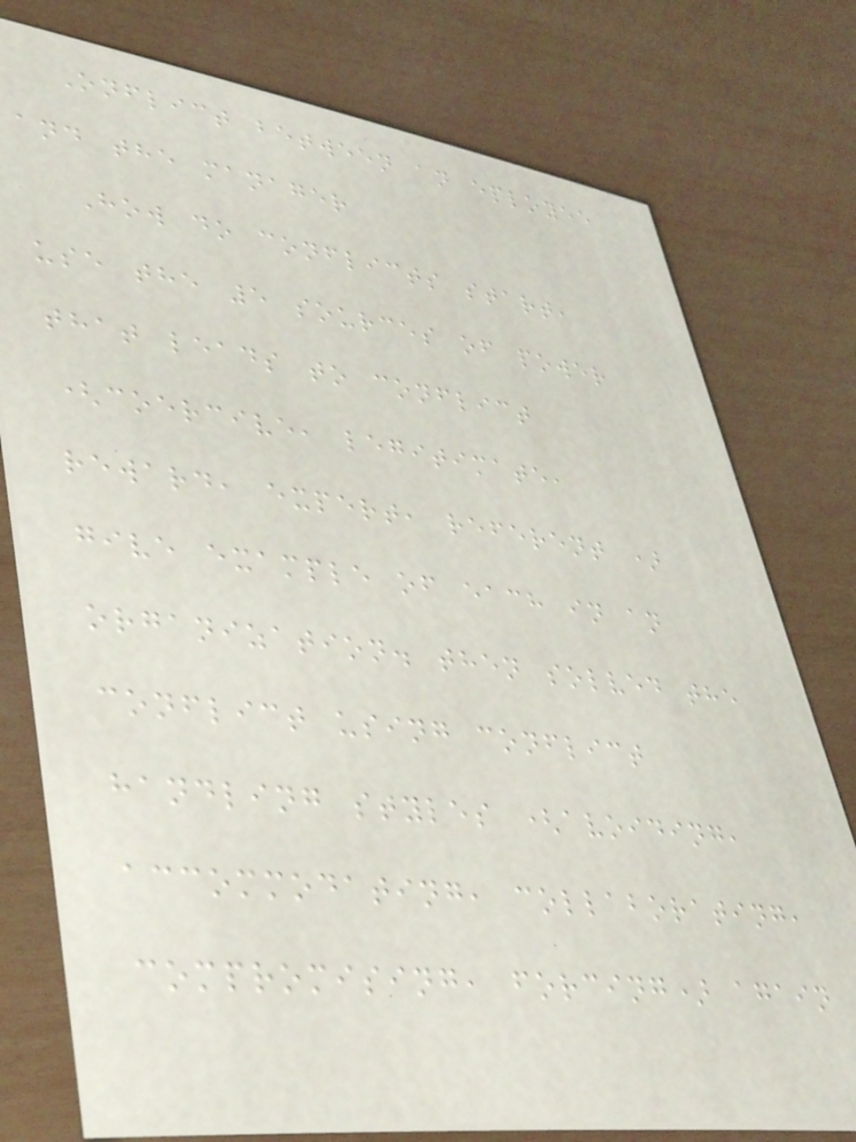Onflict between an eployee
and the manager
How do conflicts start,
use the 5 sources of power
that leads to conflict
(coercive, legitimate,
reward, expert, referent )
give example of each in an
organization. then solved the
conflict using conflict
handling styles (avoiding,
accommodating, collaborating,
compromising, forcing) again
